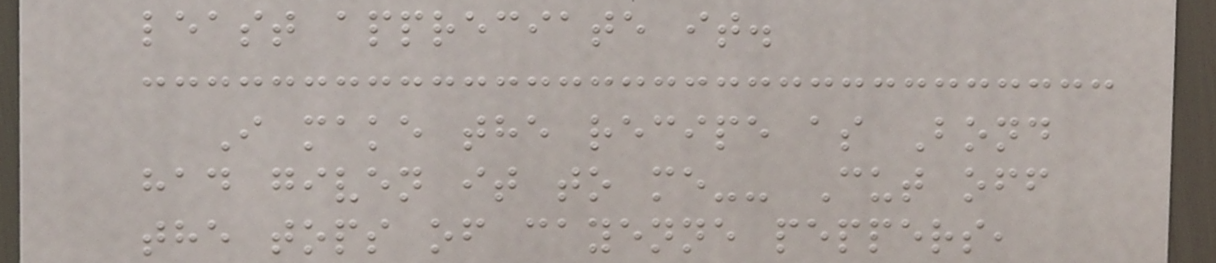least appreciate it.
I make the recipe as Bond
had given it to me-- Cut off
the tops of cayenne peppers,
